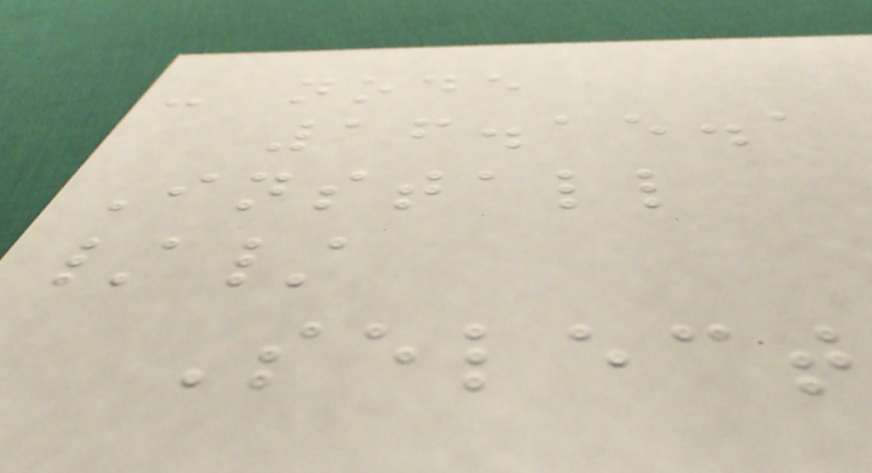- node
16.15.1
Install
//
Select
